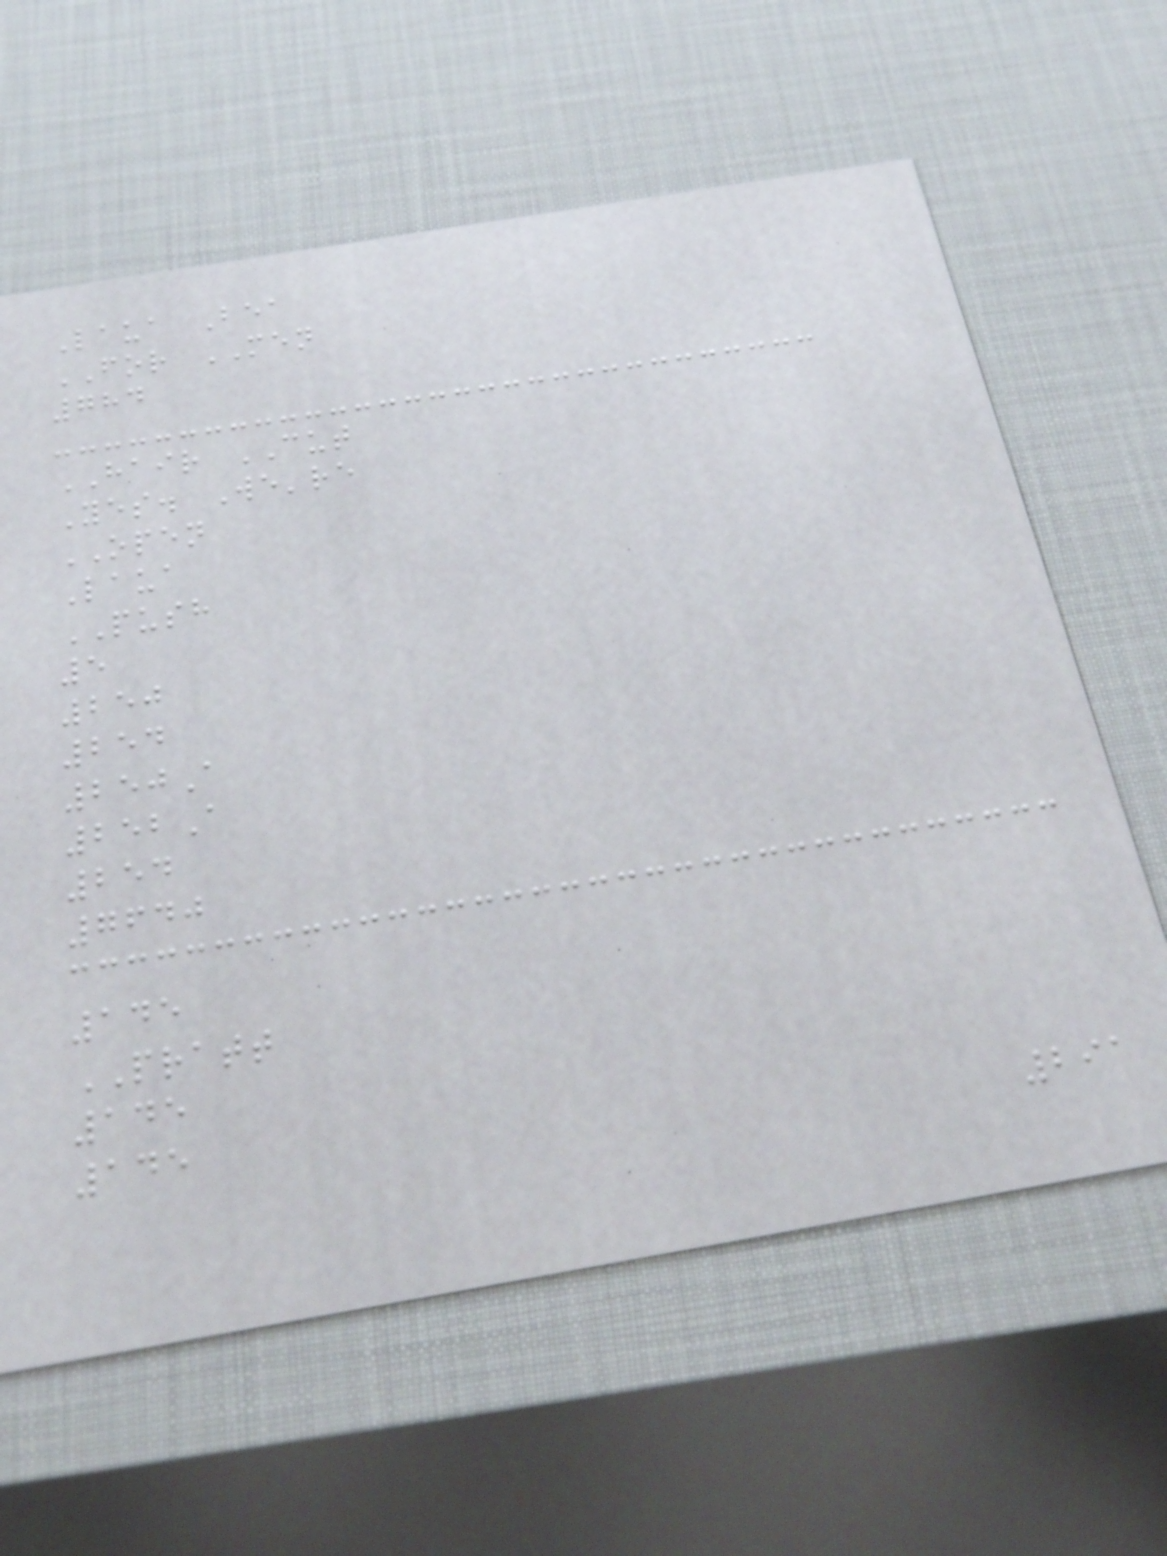Laua Bea
FOR MEN
784
HAIR CUT
Yes. We're
OPEN
Laua
PUSH
5
250
254
250A
252A
254
7640
145
PRATT
145
145
291
